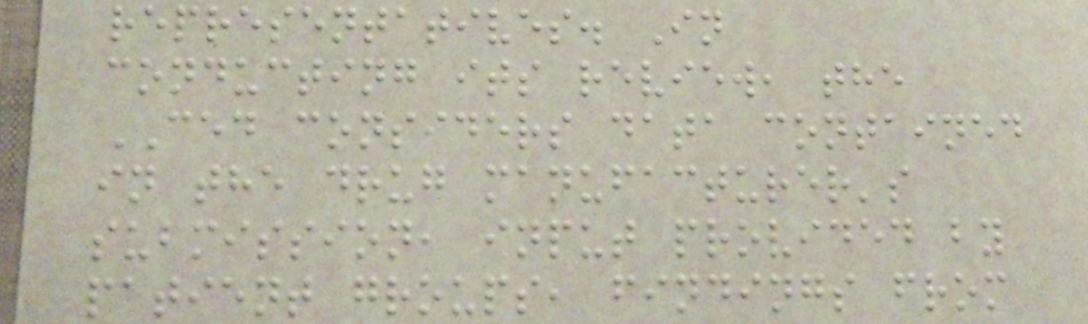representatives. In
conducting its review, the
CED considers data contained
in the drug manufacturer's
submission, input provided by
patient groups, findings from
